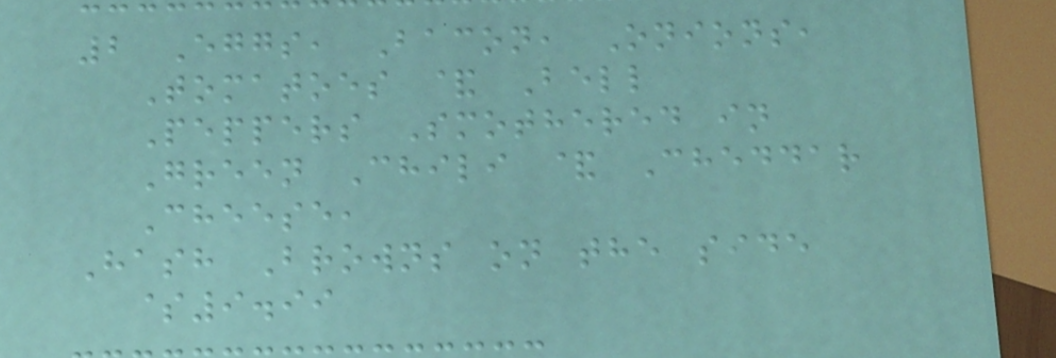2 Eggs, Bacon, Onions,
Tomatoes & Bell
Peppers Smothered in
Green Chili & Cheddar
Cheese,
Hash Browns on the side
$9.99
